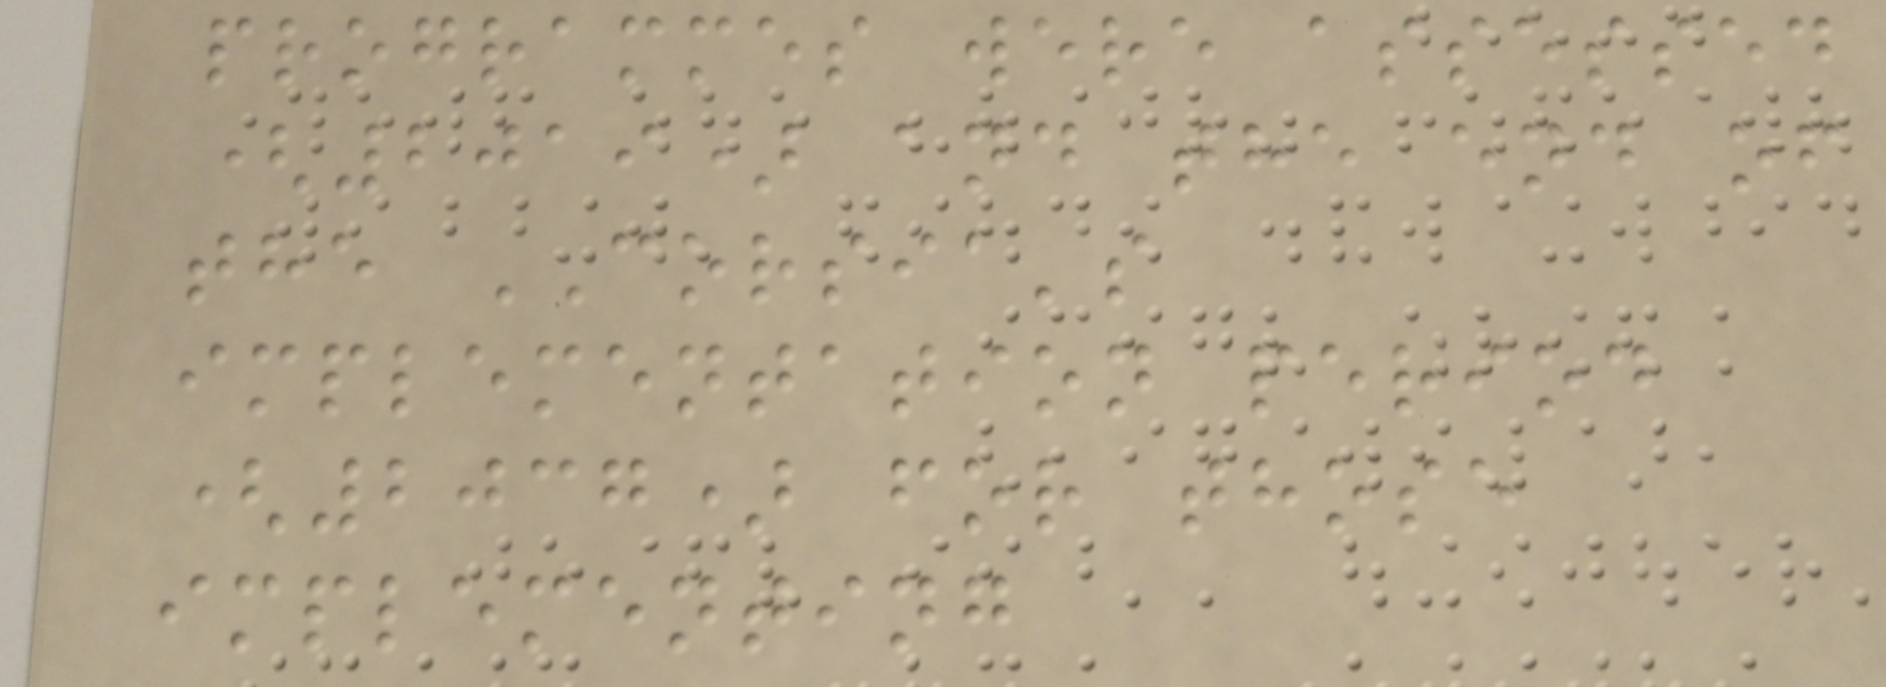programmes were assessed
(2019) and the end of
the CORSIA's
implementation period
(2037) for those
implementing
